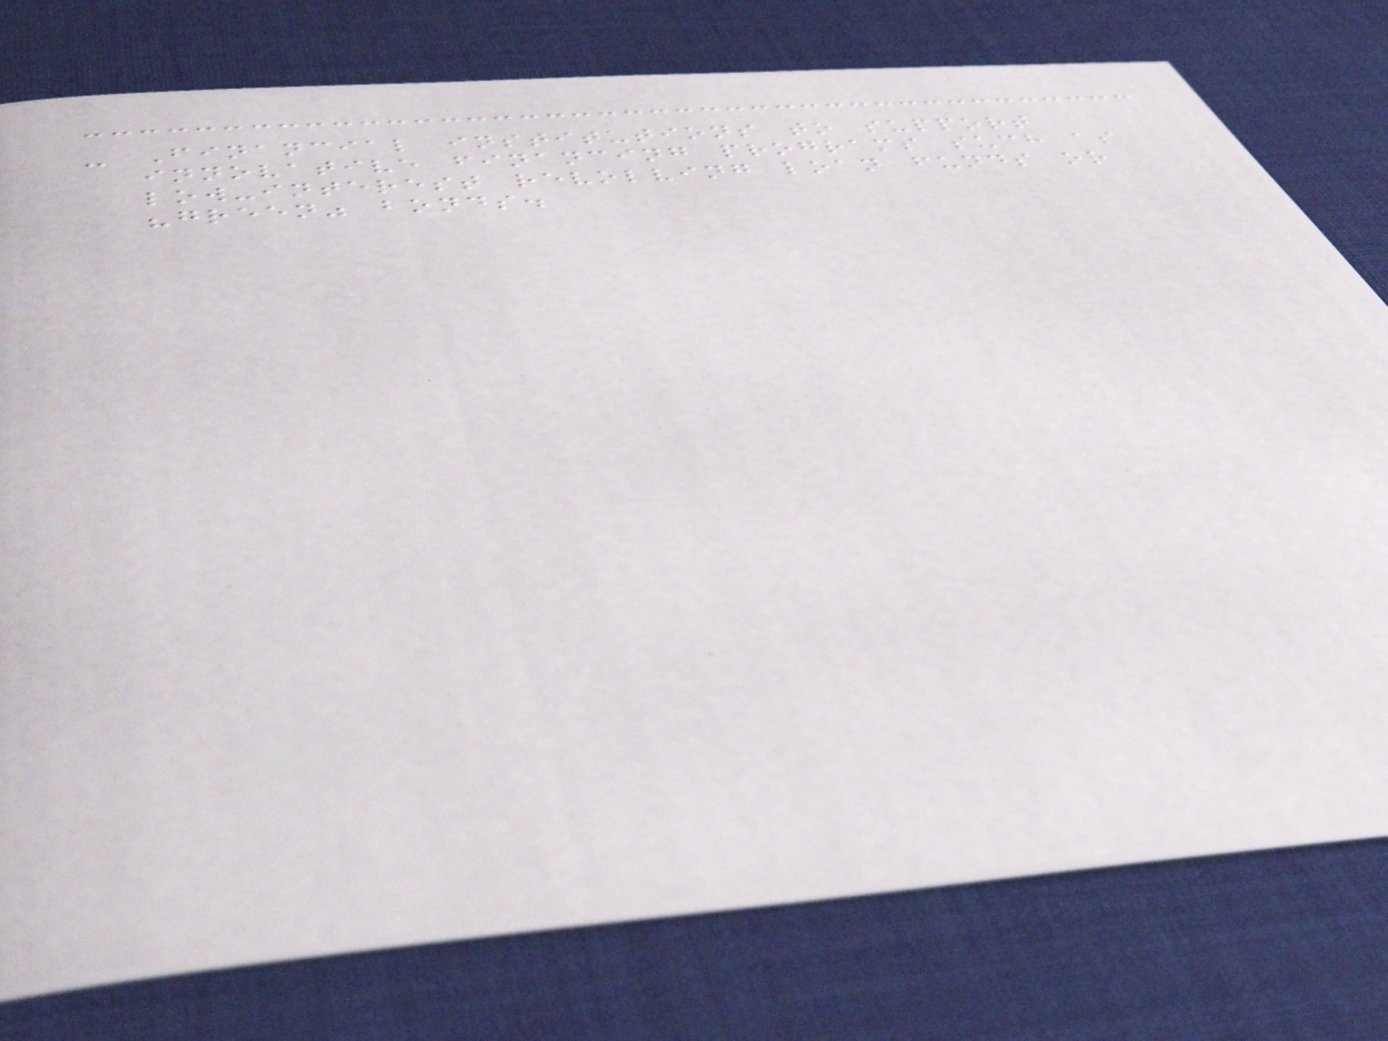- Financial institutions to support
innovative financing programs such as
low-interest revolving loan funds or
"green" bonds.
